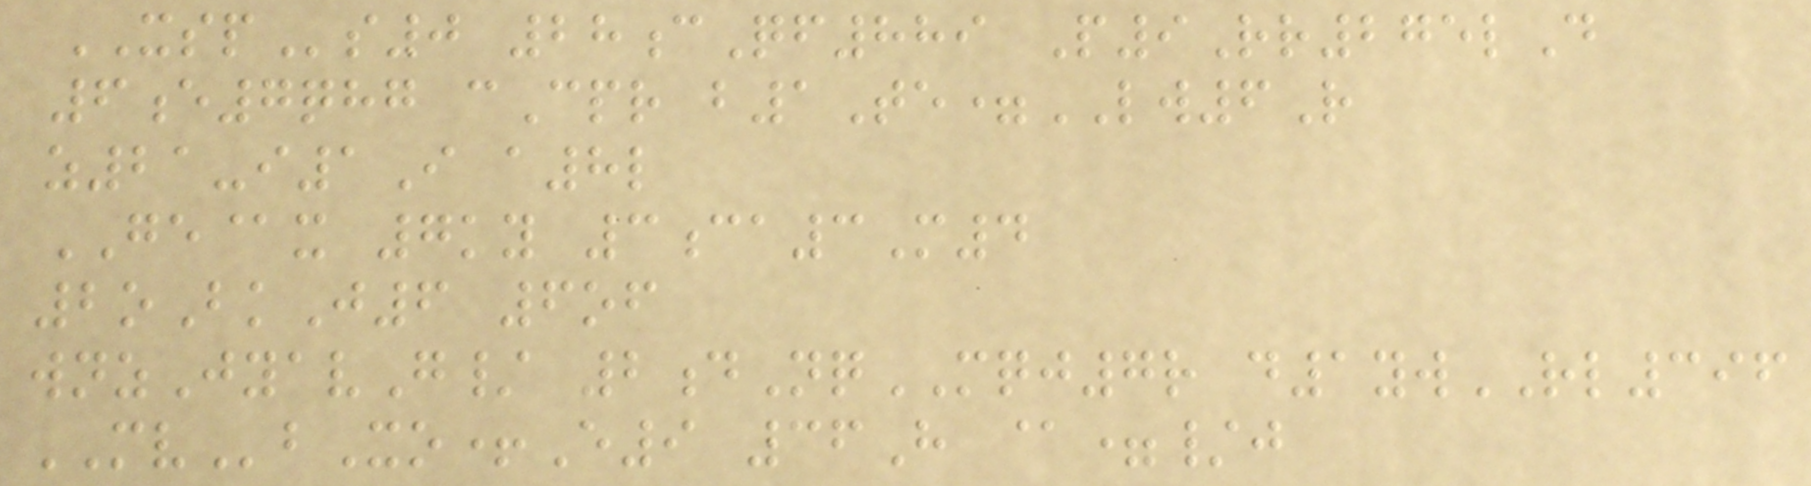XSPs0 28cQf889 P9Rr275lD
6e7qhg cCpr b1Te=LW6R
z21-i1I a8l
GE@x 7ky 3ca3M4
2oBkJ6 6of
wnzJyavG/ 2dNqMQJ7r d1ywRL396
MVbXo+E9 36H @=/j
